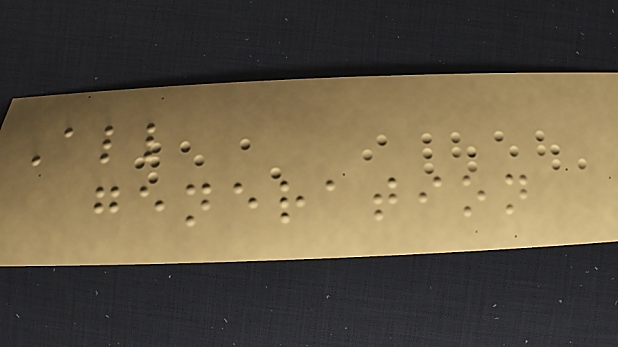All
generation
